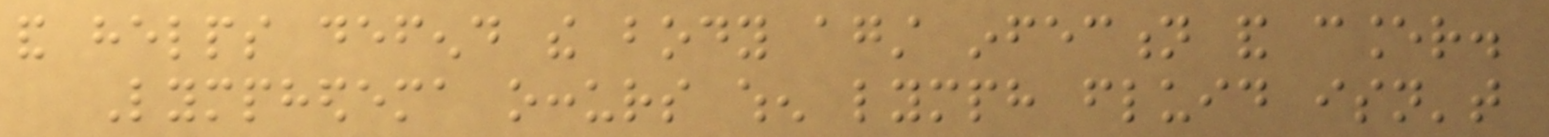and helps defend the body against infection and cancer.
Lymphedema occurs when lymph fluid isn't
